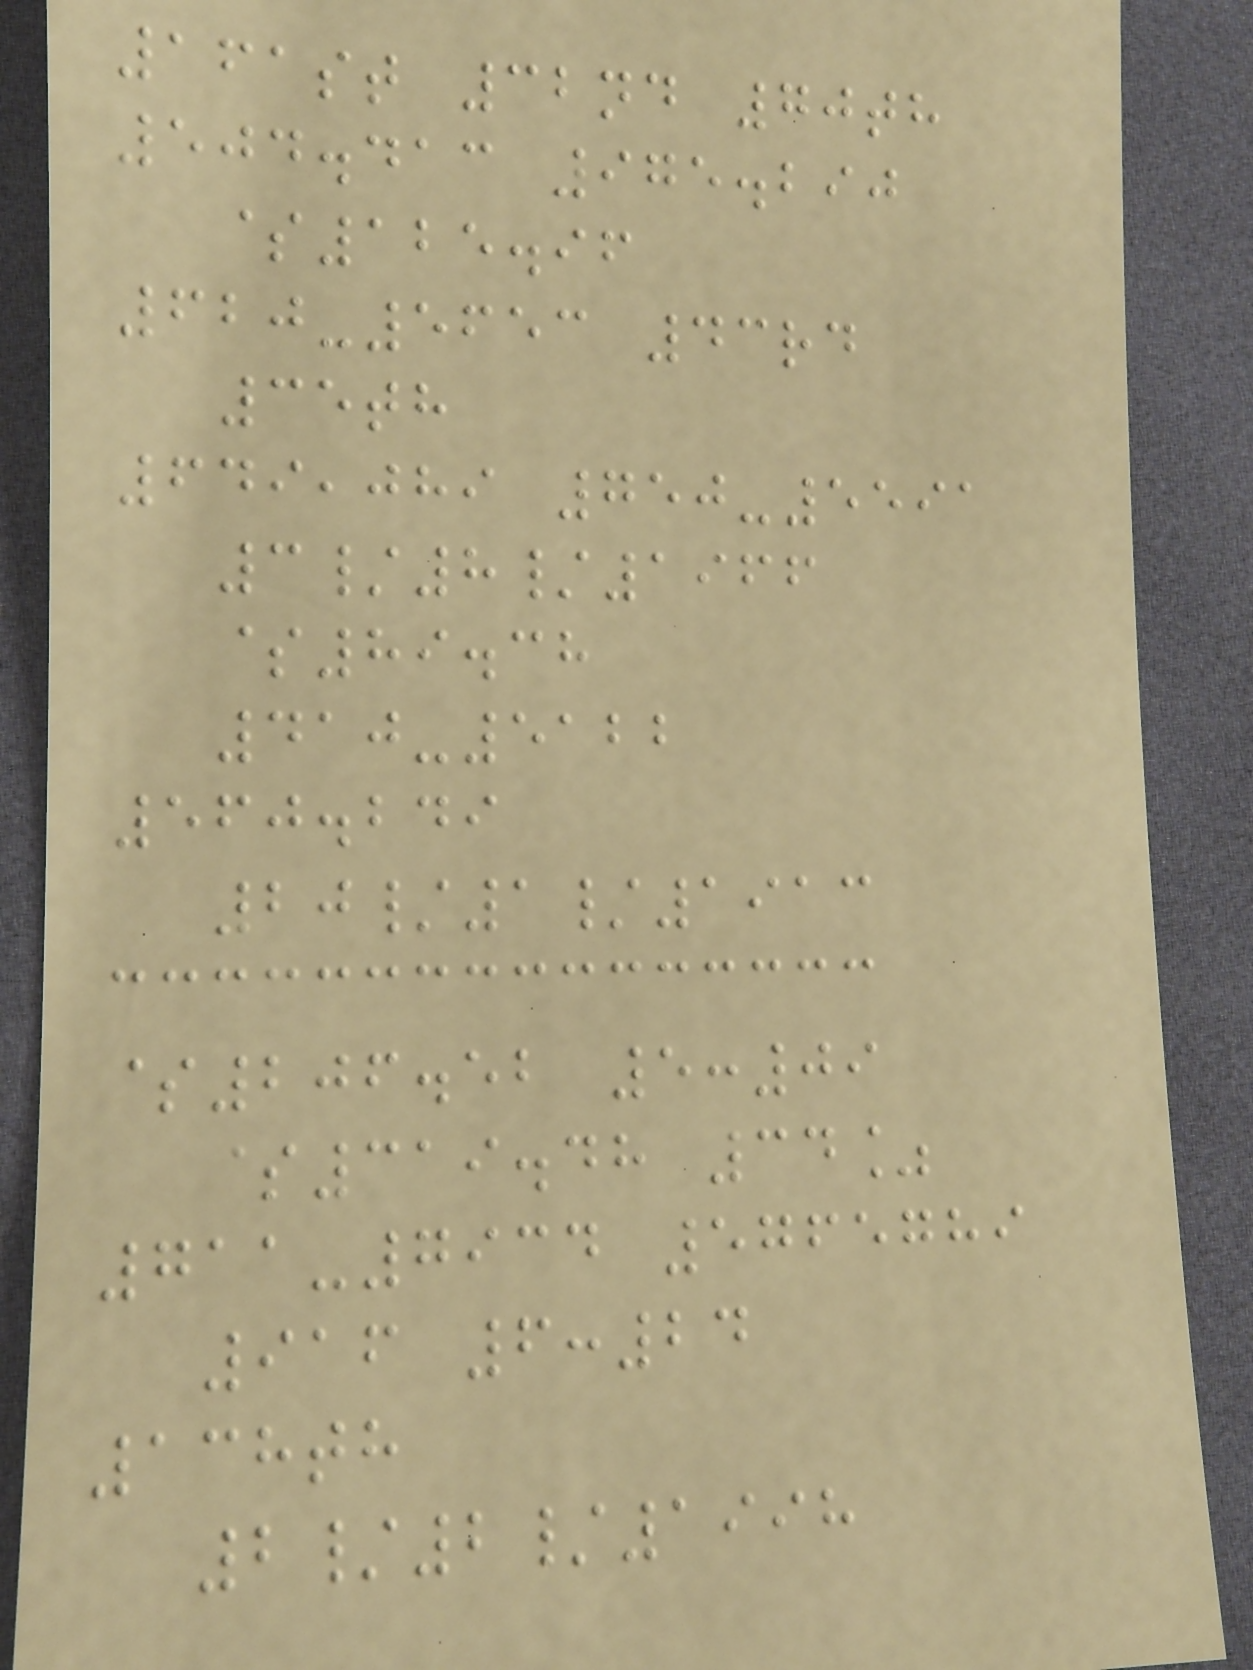161st 32nd 70th
504.413 975.290
$125.96
620-5653 43rd
35th
649,089 750-5591
3/8/1966
$89.38
410-5122
560.249
20/1/1913
$206.52 5:09
$319.48 34%
711-7934 5765789
916 6:24
138th
2/2/1998
